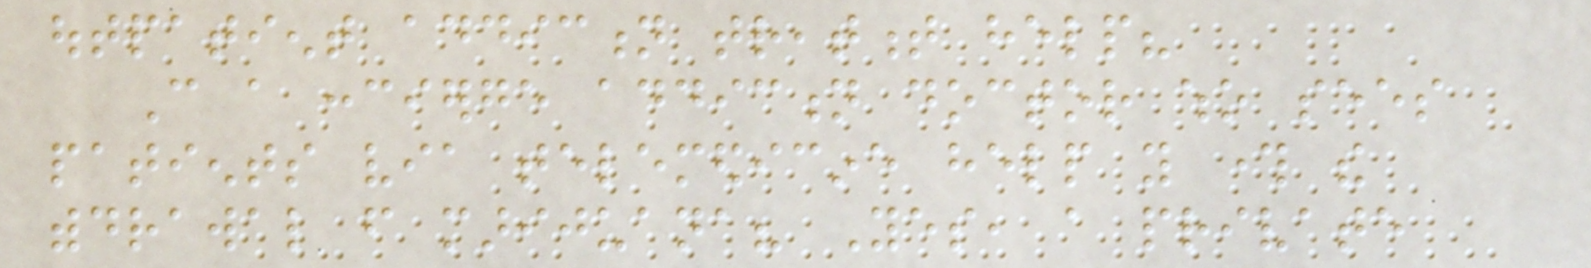outpatient addiction treatment help?
Can a concierge addiction doctor who sees
patients via telemedicine help you through the
withdrawal from marijuana? Yes, a private
